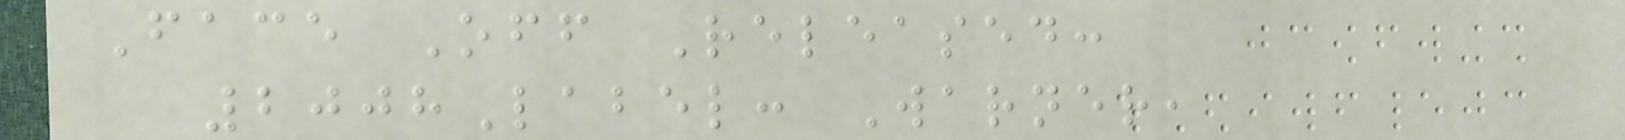Face Off Released:
2008Label: Warner,
